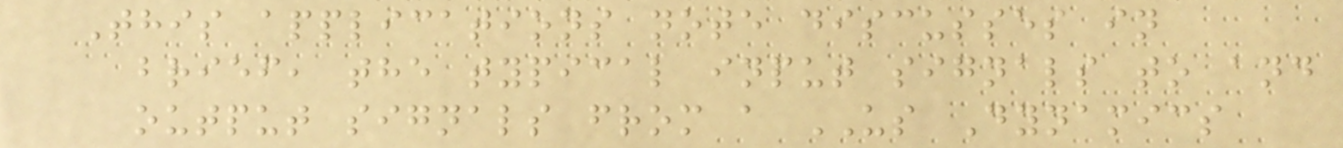This applications note discusses in
brief, the typical input signals to and
output signals from a US Dynamics
